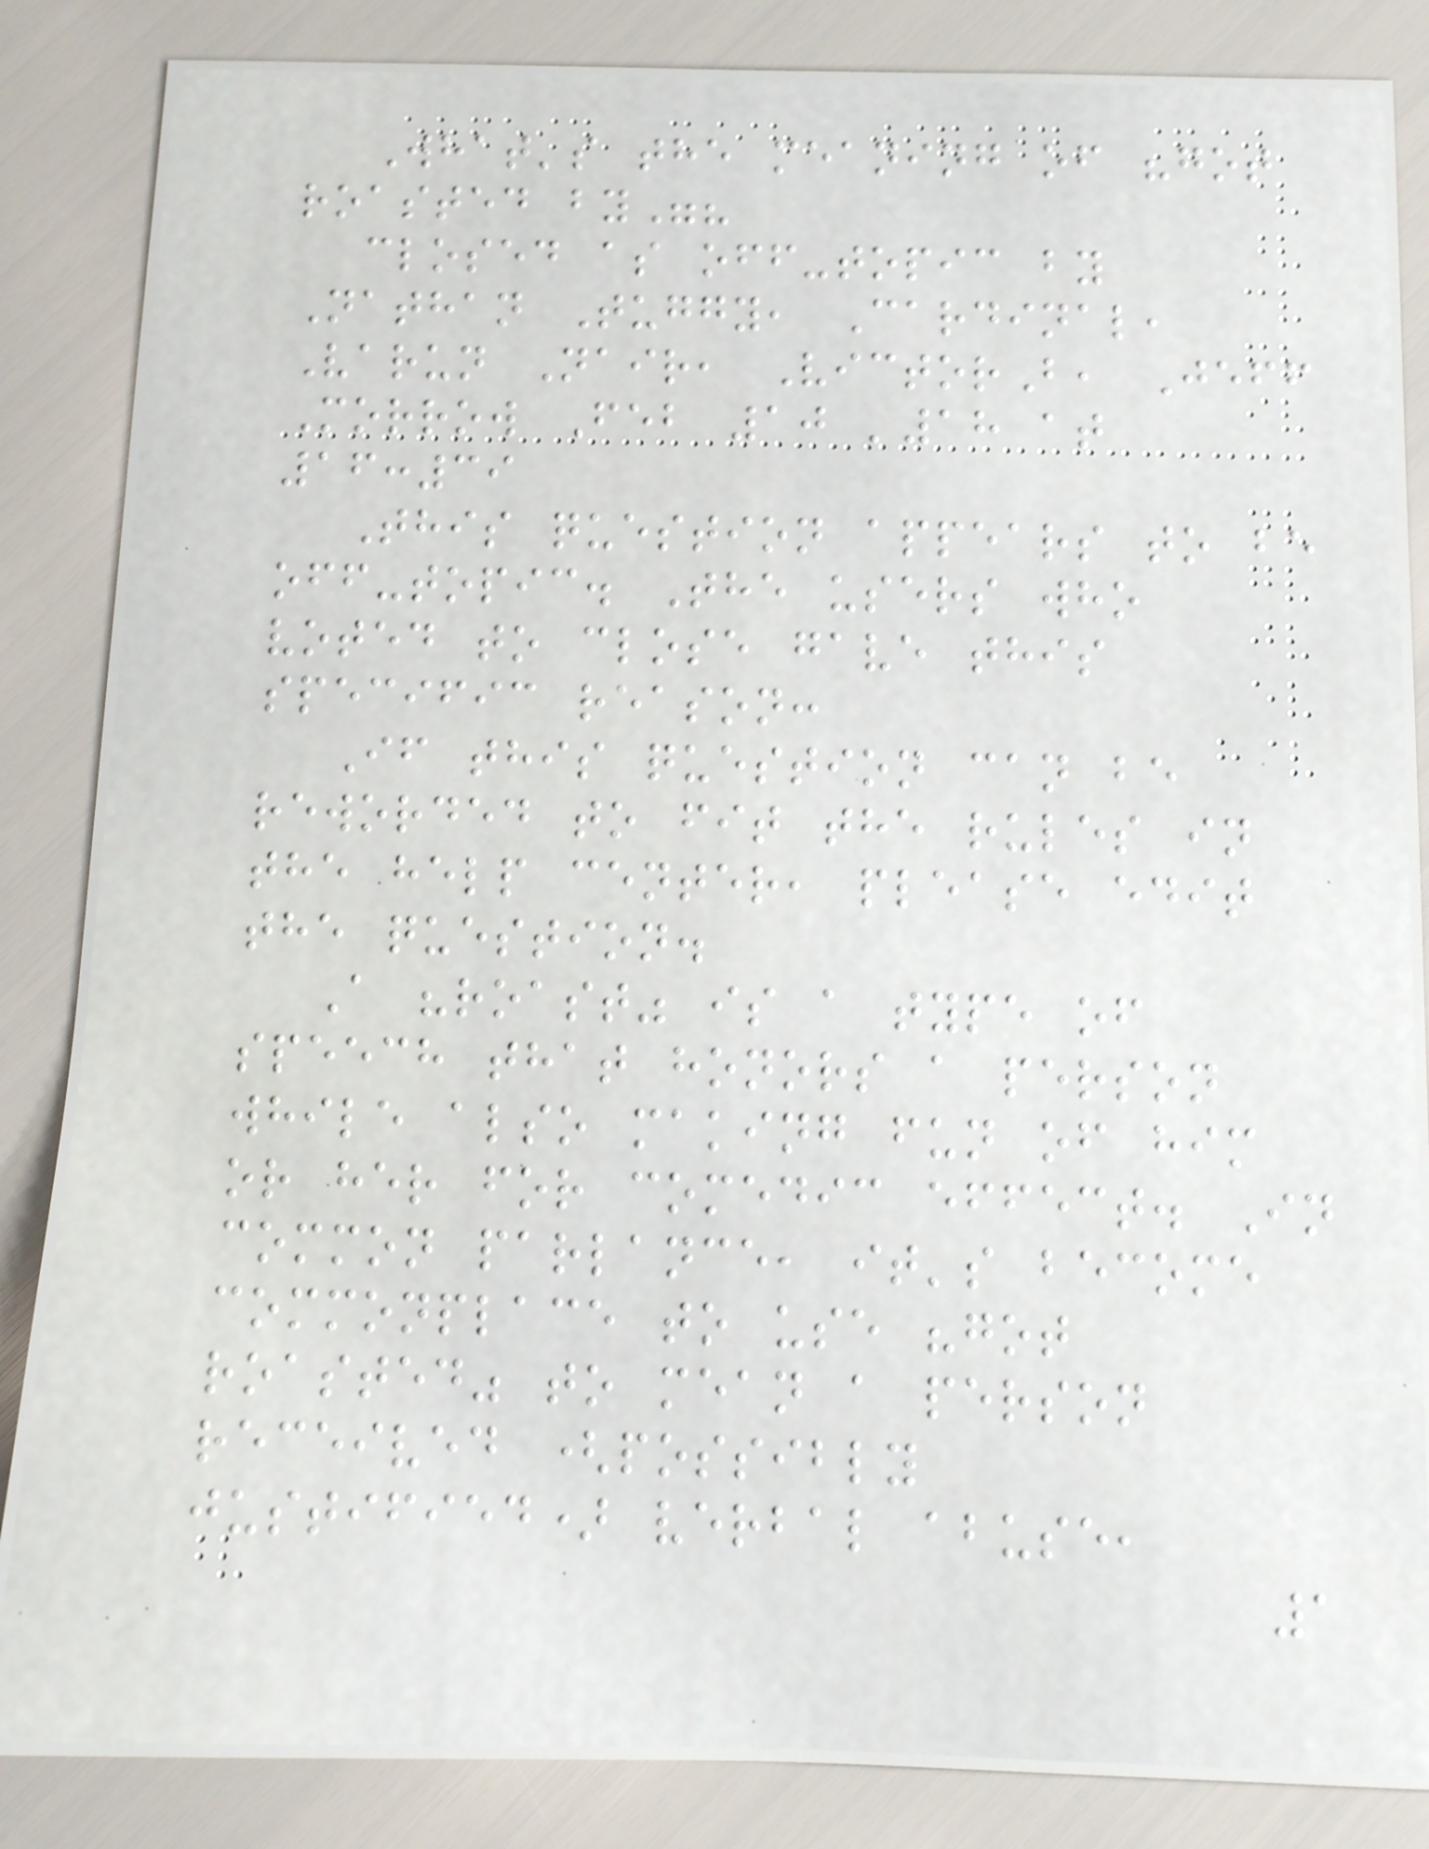What's the meaning of "got
roasted by"?
closed as off-topic by
Nathan Tuggy, Cardinal,
Varun Nair, VictorB, Jeff
Morrow Feb 10 '18 at
16:39
This question appears to be
off-topic. The users who
voted to close gave this
specific reason:
If this question can be
reworded to fit the rules in
the help center, please edit
the question.
A "roast" is a type of
speech that honors a person
while also making fun of him
or her for comedic effect. In
common parlance, it's become
commonplace to use "got
roasted" to mean a person
received (possibly
justified) verbal abuse,
1
